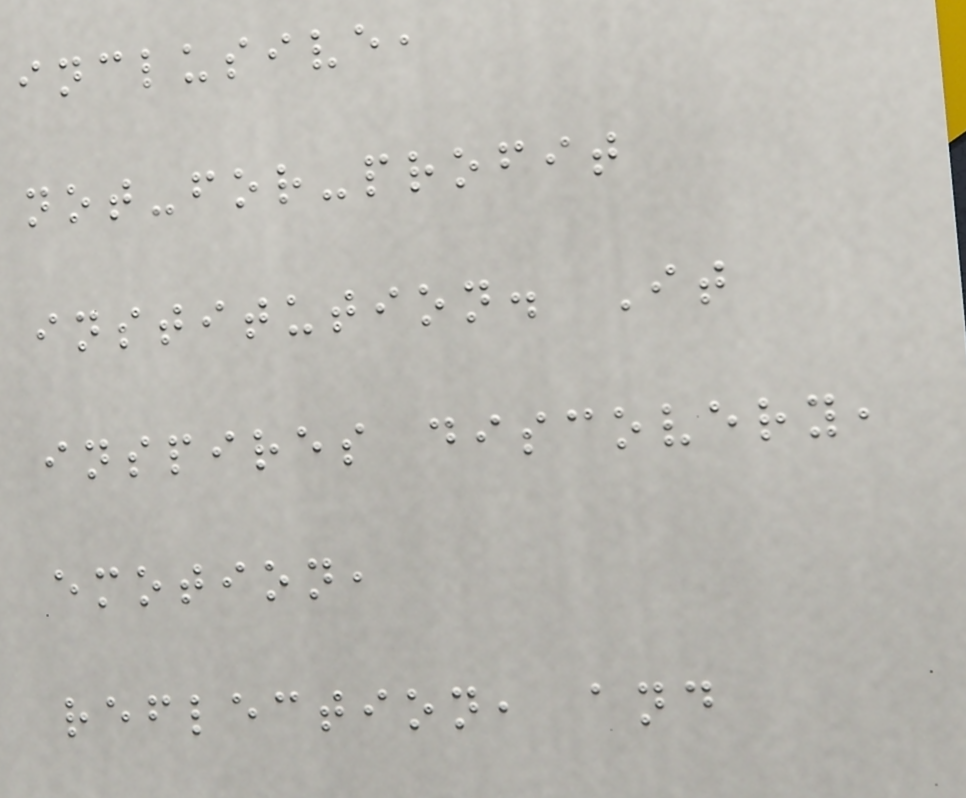inclusive,
not-for-profit
institution. It
inspires discovery,
emotion,
reflection, and
